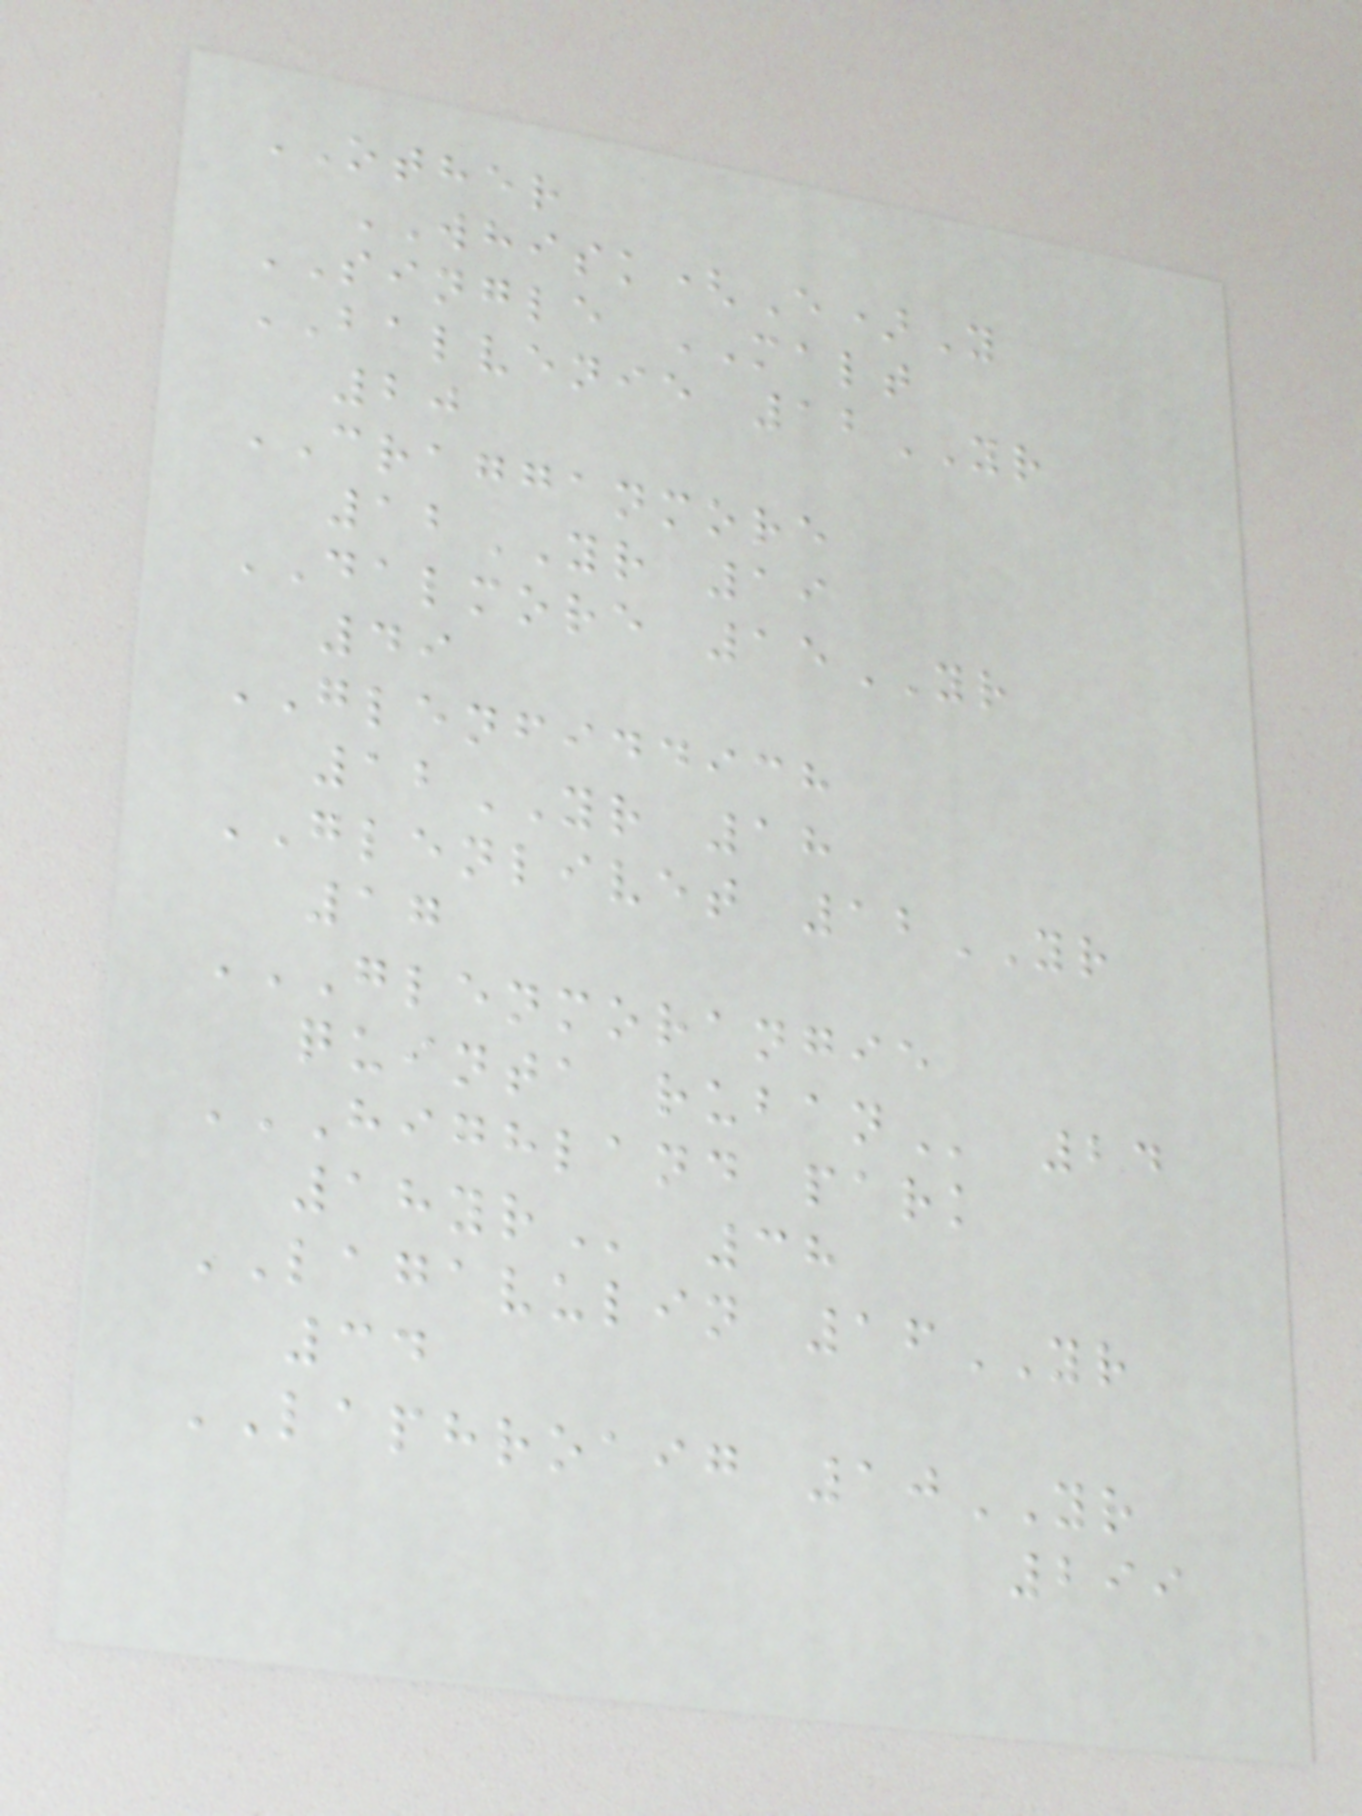OTHER
WHISK(E)Y
SINGLE MALT
BALVENIE 12YR
20
CRAGGANMORE
12YR 19
DALMORE 15YR
49
GLENFIDDICH
12YR 18
GLENLIVET 12YR
17
GLENMORANGIE
QUINTA RUBAN 24
HIGHLAND PARK
18YR 38
LAGAVULIN 16YR
34
LAPHROAIG 10YR
299
